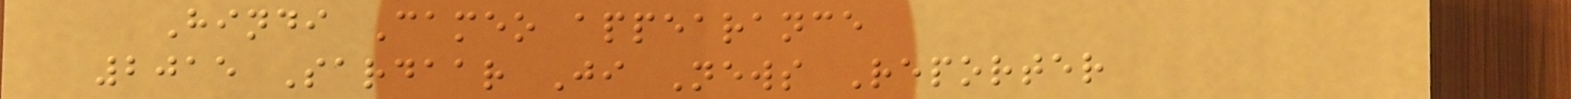Hindi Cameo appearance
2015 Sardaar Ji News Reporter
